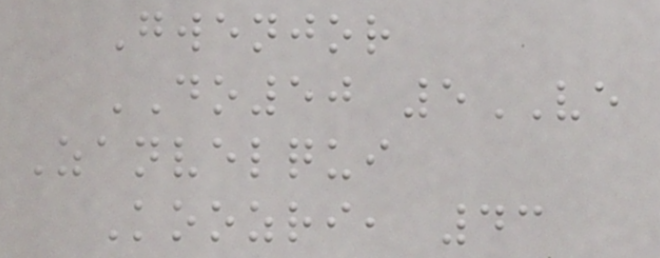Gwenjor
DO50 5VE
Zanvelqui
Koozri, 43
